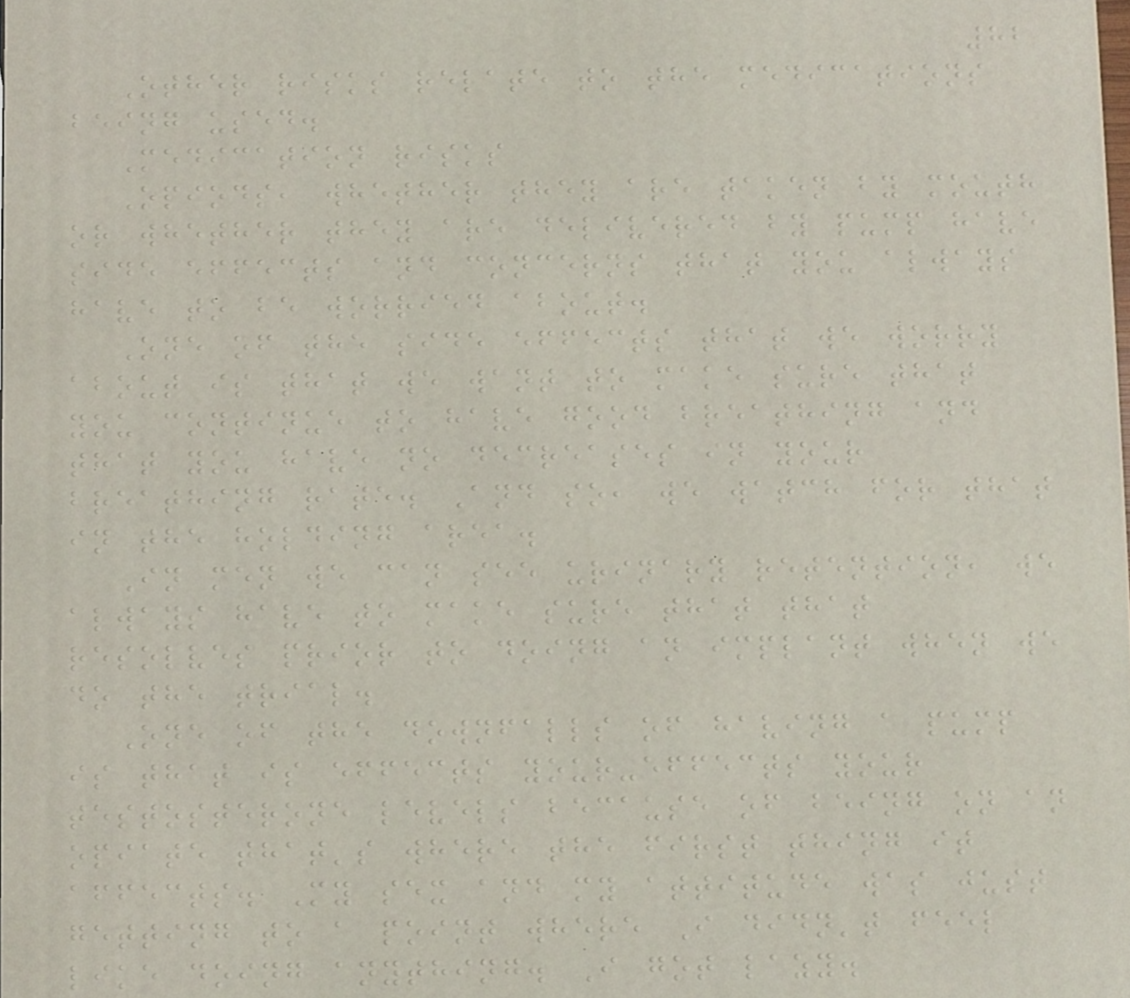82
Other risks relate to the medications
being used.
Medication risks
Opiods, whether they are taken by mouth
or whether they are delivered by pump have
side effects and concerns that you always
have to be worried about.
One of the side effects that we worry
about is that we want to make sure that
you continue to have good breathing and
that you have no decreases in your
breathing rate. And so, we watch for that
in the holding area.
In men we can see urinary retention, we
always have to make sure that that
resolves prior to doing an implant when we
do the trial.
One of the downfalls of having a pump
is that is effects your-effects your
testosterone levels because of being on an
opiate that's where the first thing it
affects. My sex and my attitude was just
getting to a point where I didn't feel
like doing anything. I got lazy.
